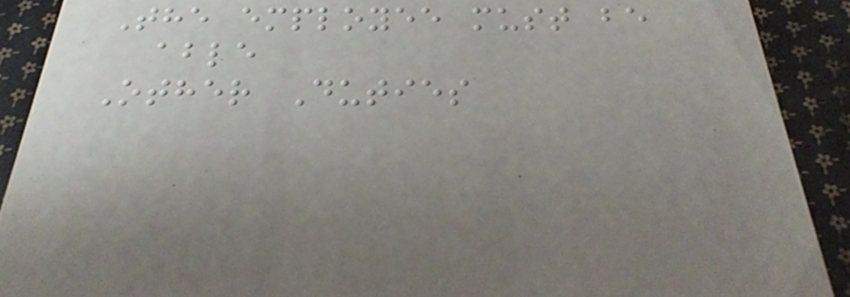The employee must be
able
Other Duties
